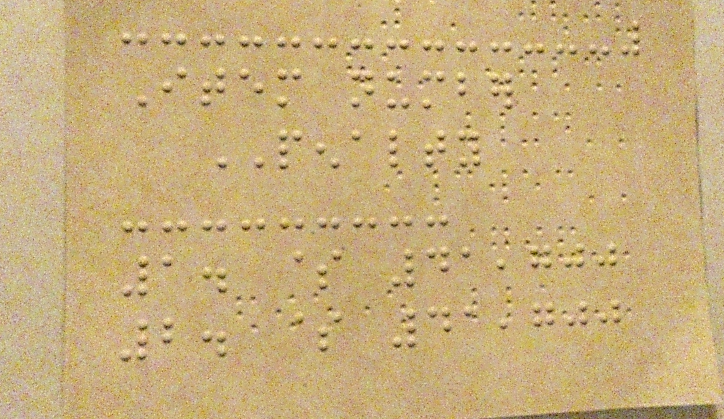Item number
PENALTY
1. $ 41,700
2. $ 41,700
